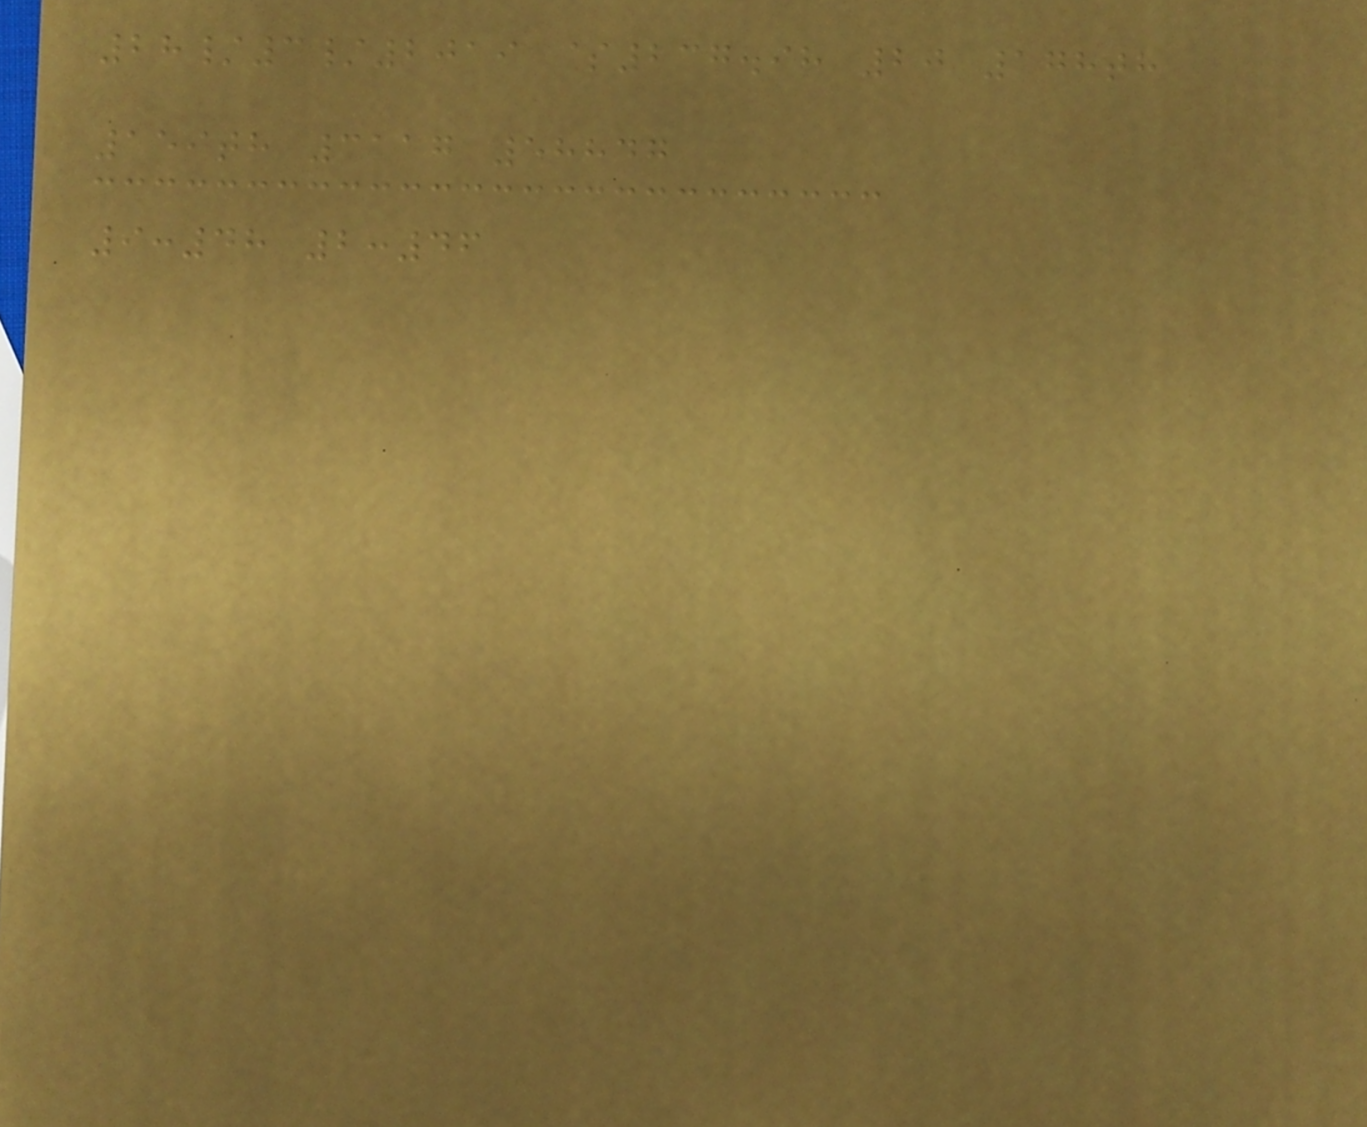28/3/2019 $237.98 20 178th
159th 3117 58847
9:48 2:46
